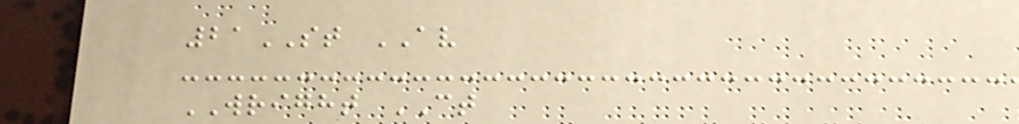21ST AV
WRIGHT CT
